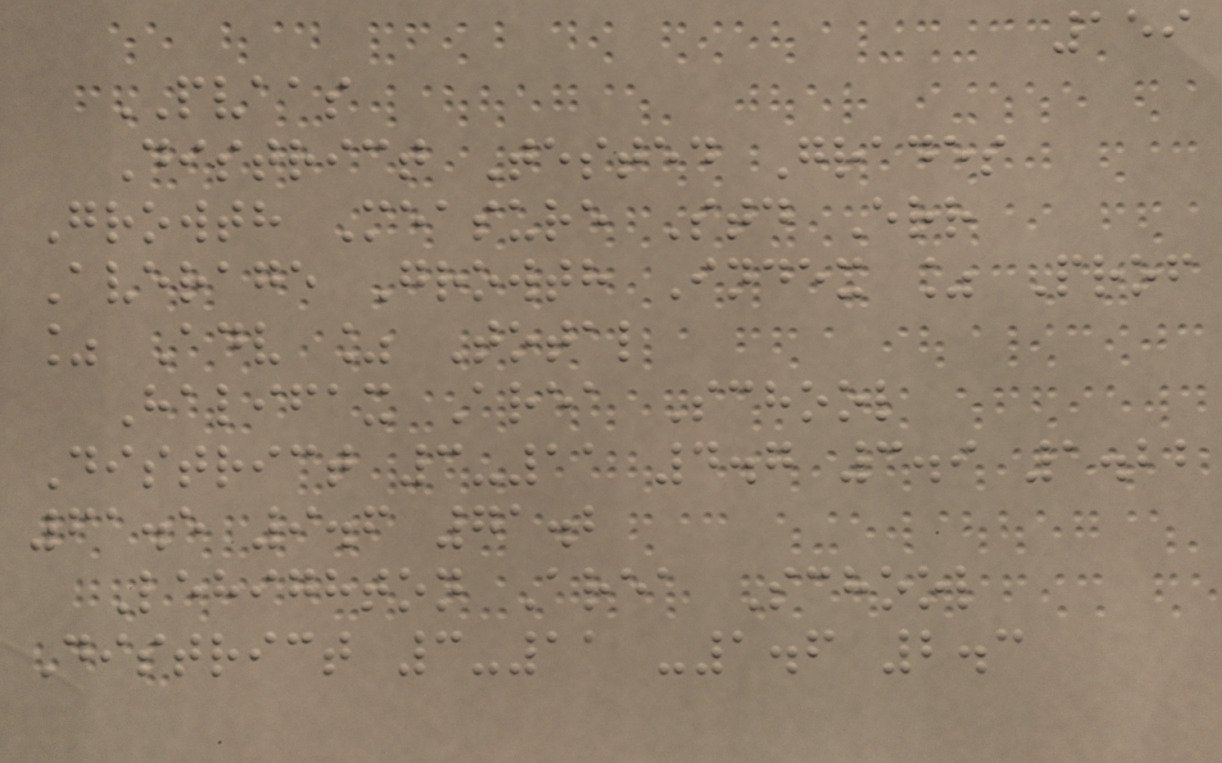159
PVAAS
District Tested Grades
Growth Measure Std Err
Average Growth Index % Prof
% Adv % Total
Halifax Area School
District 3-11 4.7 3.9 1.22
61.5 9.6 71.2
Lehighton Area School
District 3-11 -1.6 2.3
